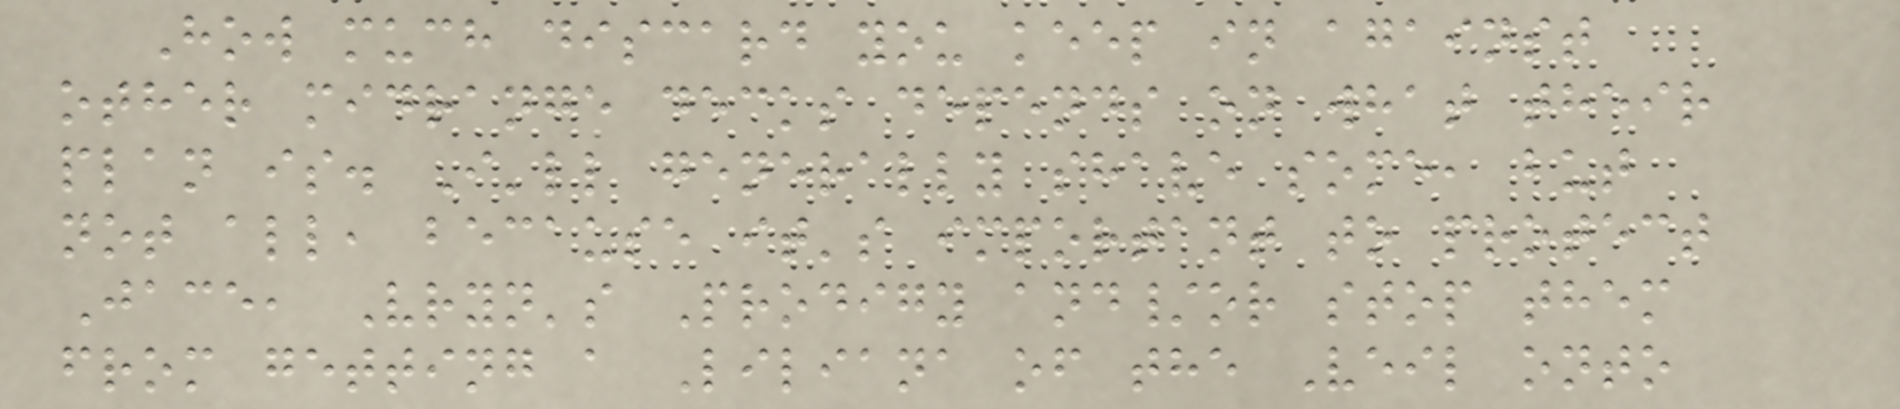How much discard you keep in against
other midrange decks depends on what their
plan is. I'll generally shave some, but
not all, because it's important to protect
Jace, Vryn's Prodigy and/or stop them
from getting a Liliana of the Veil onto
